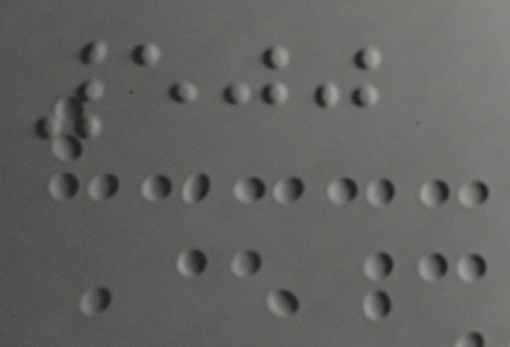500
